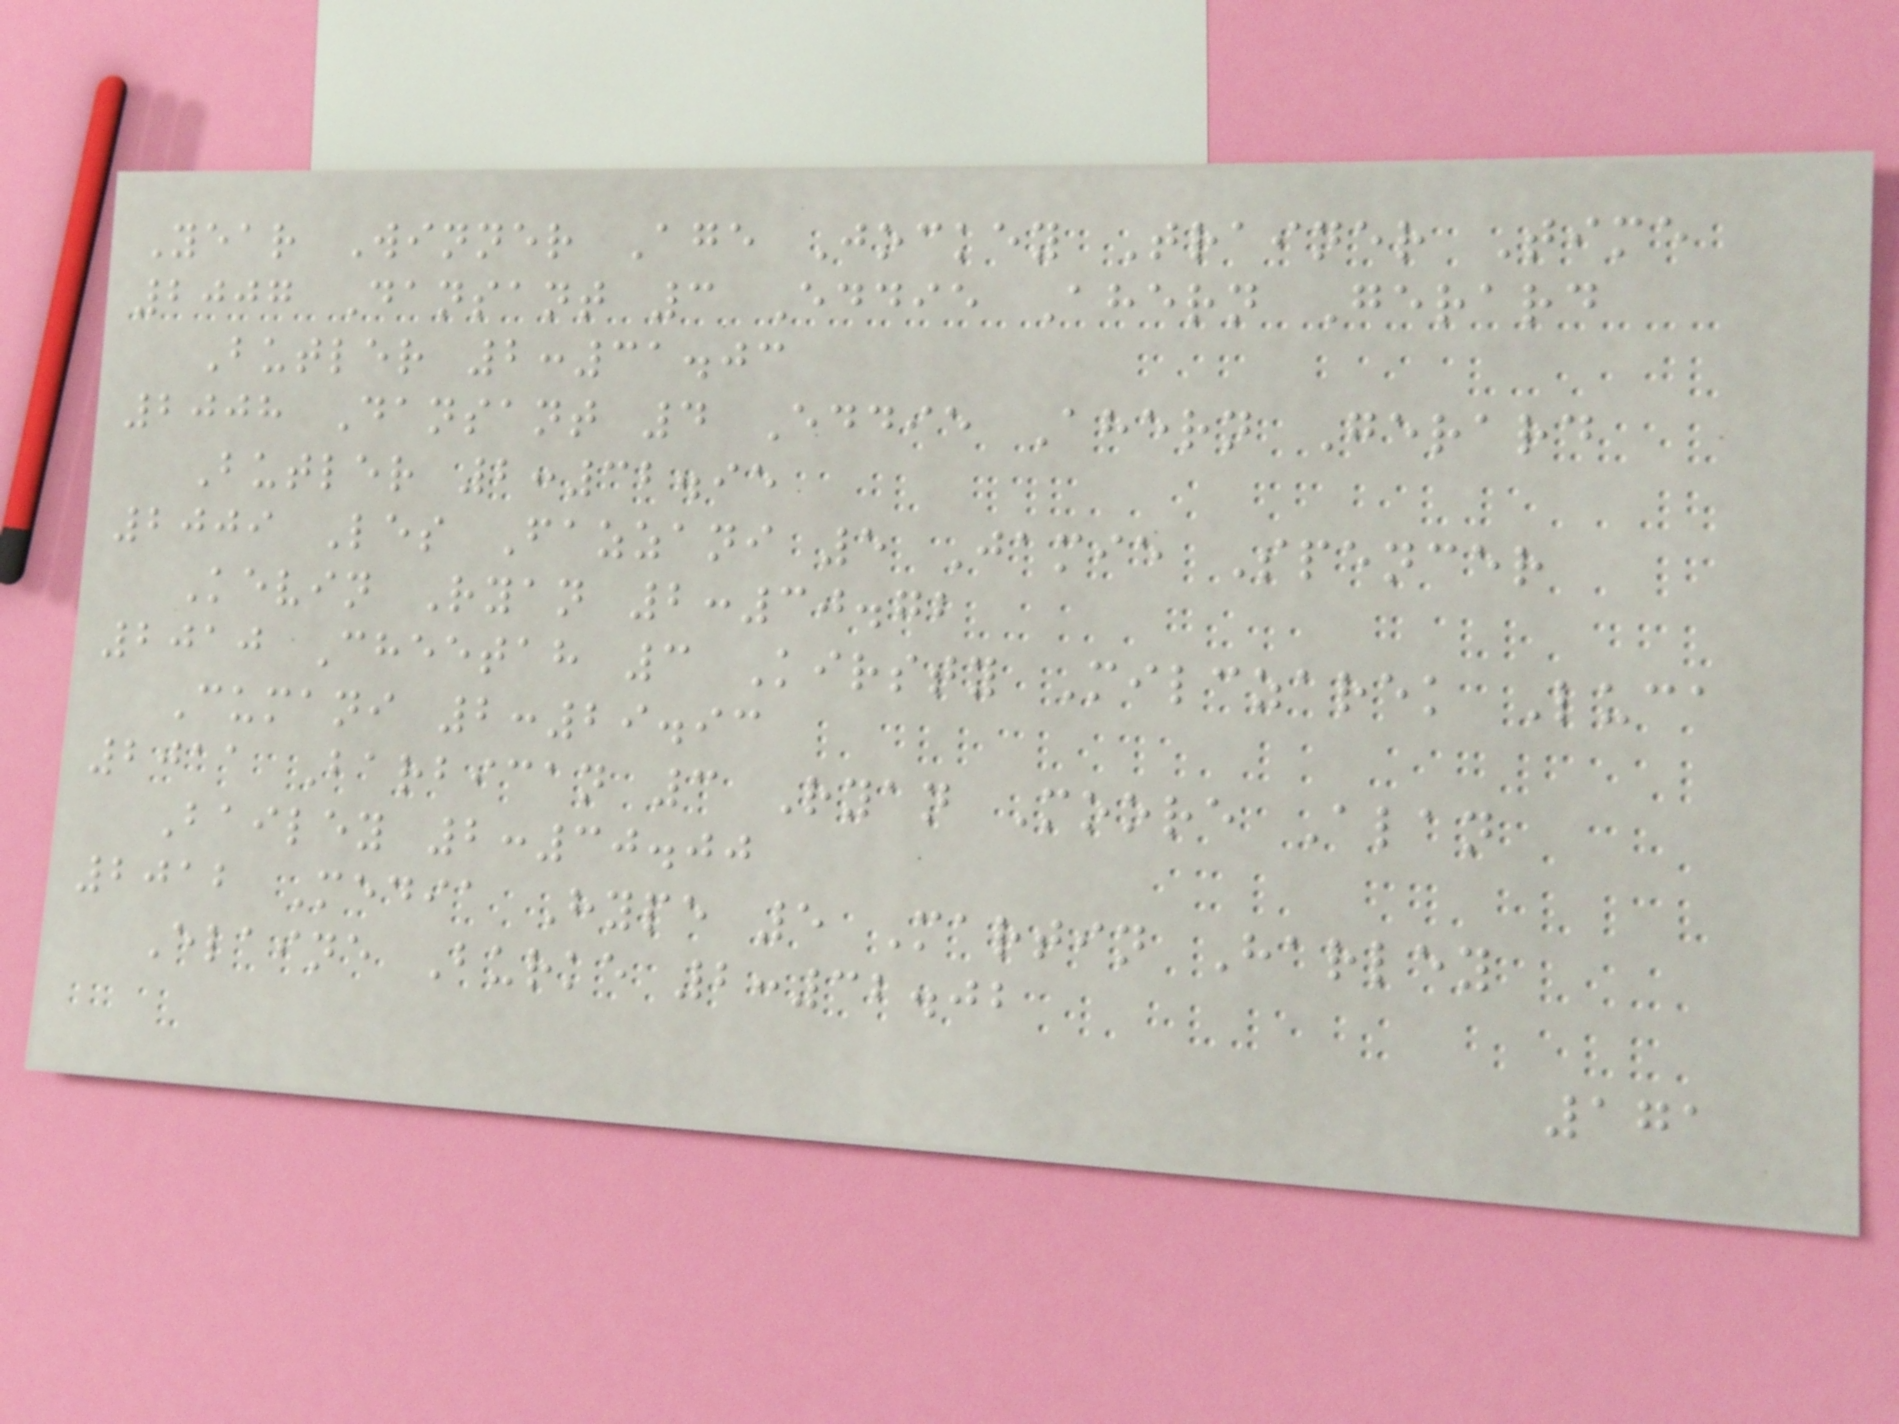Year Winner Age Jockey Trainer Time
2007 Dansant 3 Eddie Ahern Gerard
Butler 2:31.03
2008 Dansant 4 Eddie Ahern Gerard
Butler 2:32.95
2009 Les Fazzani 5 Jamie Spencer
Kevin Ryan 2:30.72
2010 Cheetah 3 Kirsty Milczarek Luca
Cumani 2:29.93
2011 Barbican 3 Ryan Moore Alan
Bailey 2:30.00
2012 Media Hype 5 Martin Harley
Elaine Burke 2:32.02
171
